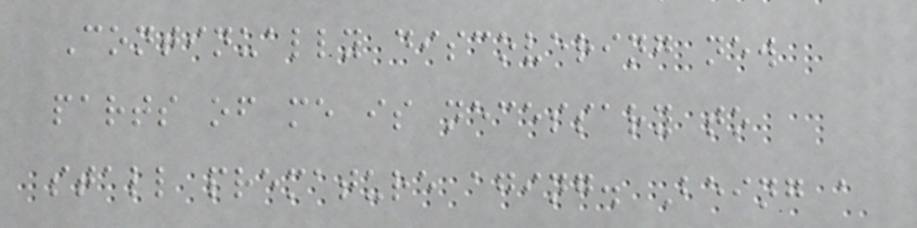Continually discovering new
parts of me is necessary to
stall premature aging. Being a
